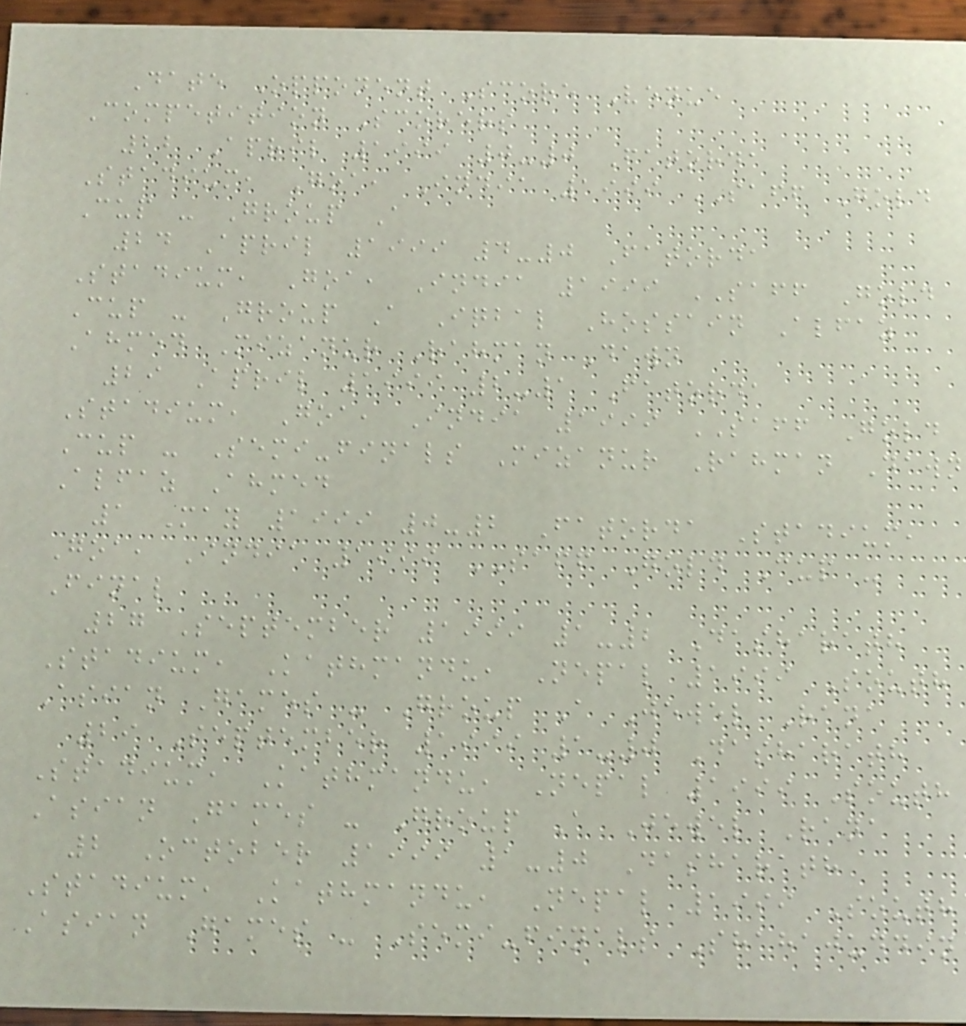Date Opponent Score Venue
Competition Scorers
22 April 1999 0-0 Fatorda
Stadium, Goa, India 1999 SAFF Gold
Cup - Group A
24 April 1999 4-0 Fatorda
Stadium, Goa, India 1999 SAFF Gold
Cup - Group A Iqbal Hossain Alfaz
Ahmed Mizanur Rahman Dawn
29 April 1999 2-1 Fatorda
Stadium, Goa, India 1999 SAFF Gold
Cup - Semi-finals Mizanur Rahman Dawn
Alfaz Ahmed
1 May 1999 0-2 Fatorda Stadium,
Goa, India 1999 SAFF Gold Cup -
Final
27 September 1999 1-2 Dasharath
Stadium, Kathmandu, Nepal 1999 South
Asian Games - Group A Jewel Rana
29 September 1999 1-0 Dasharath
Stadium, Kathmandu, Nepal 1999 South
Asian Games - Group A Jewel Rana
2 October 1999 1-0 Dasharath
Stadium, Kathmandu, Nepal 1999 South
Asian Games - Semi-finals Shahajuddin
